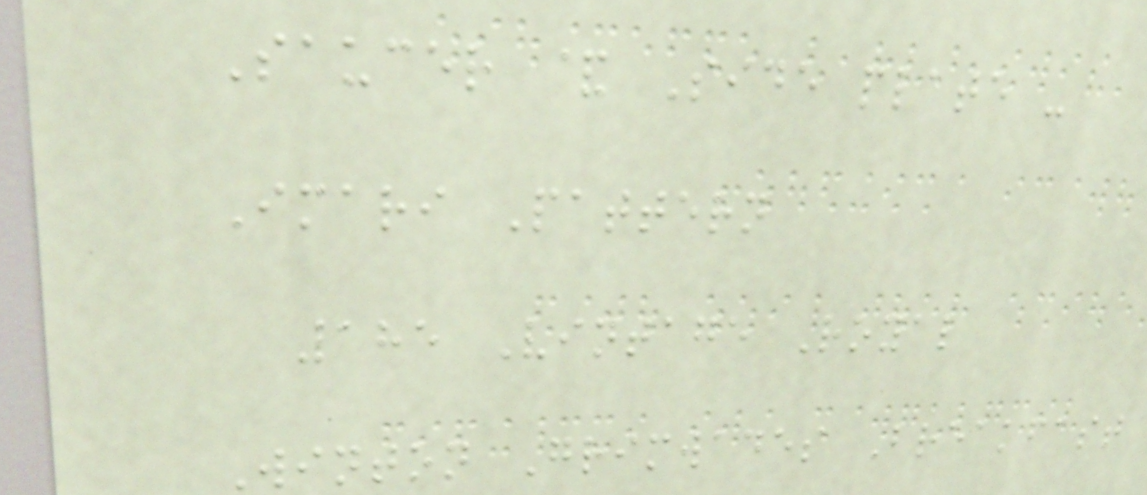Saucer & Side plate -
Imari Pattern
185 Vintage Royal
Winton Grimwades Breakfast
